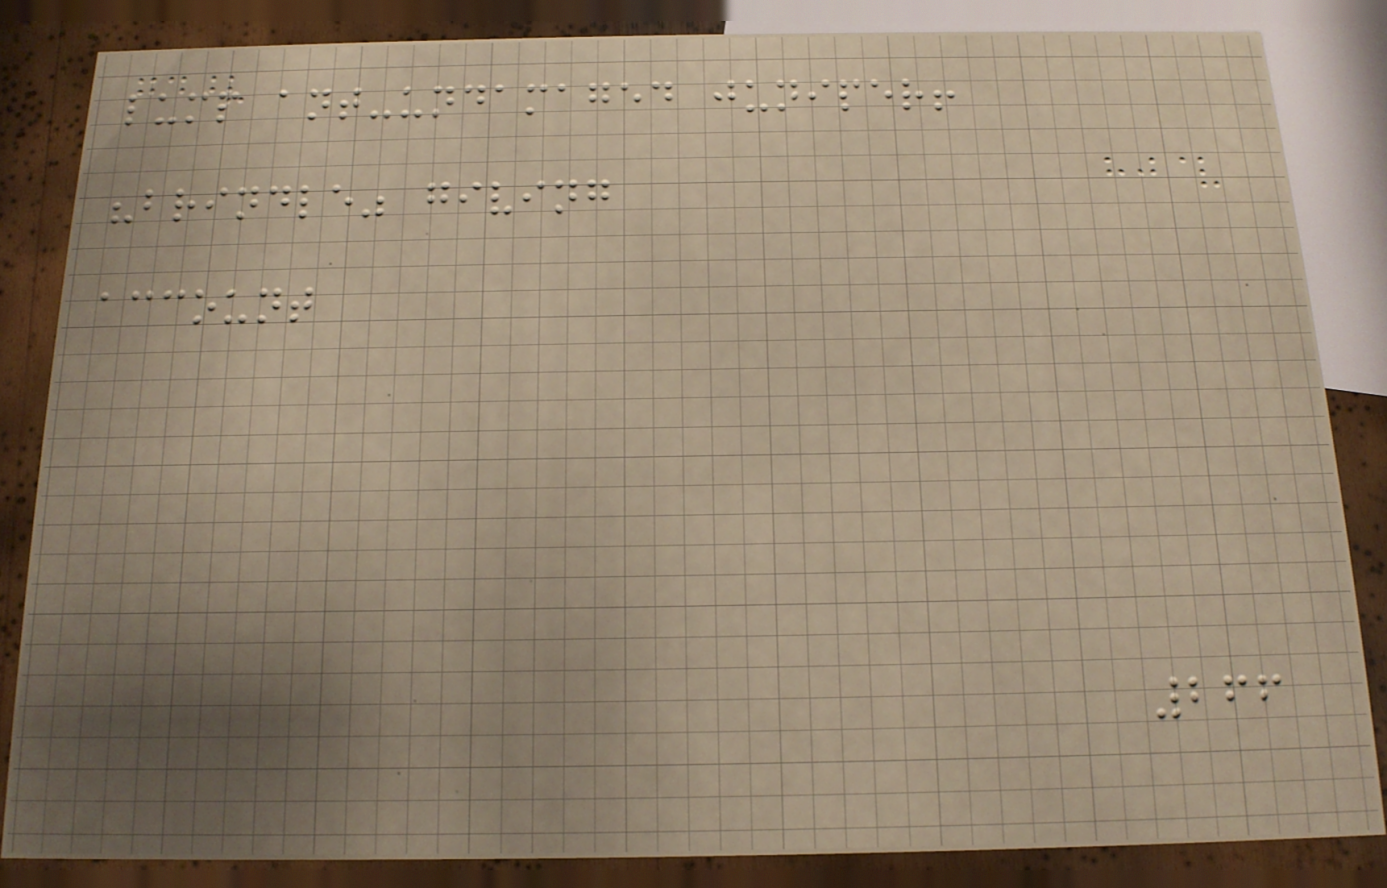lump ant-undamaged juniper!
"brindle" giving
account
266
